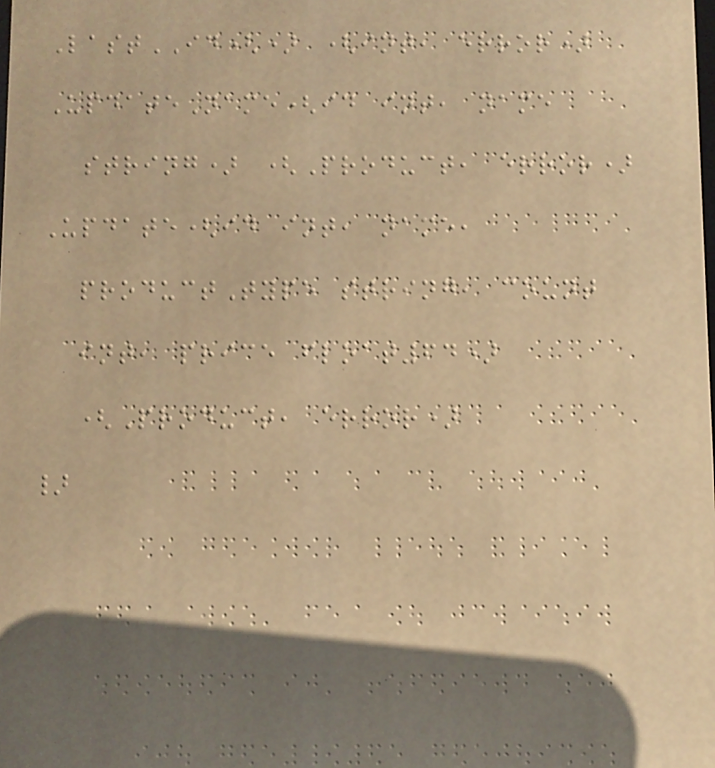LastID() (int, error)
UpdateName(id int, name
string) (Product, error)
Update(id int, name,
productType string, count
int, price float64)
(Product, error)
}
